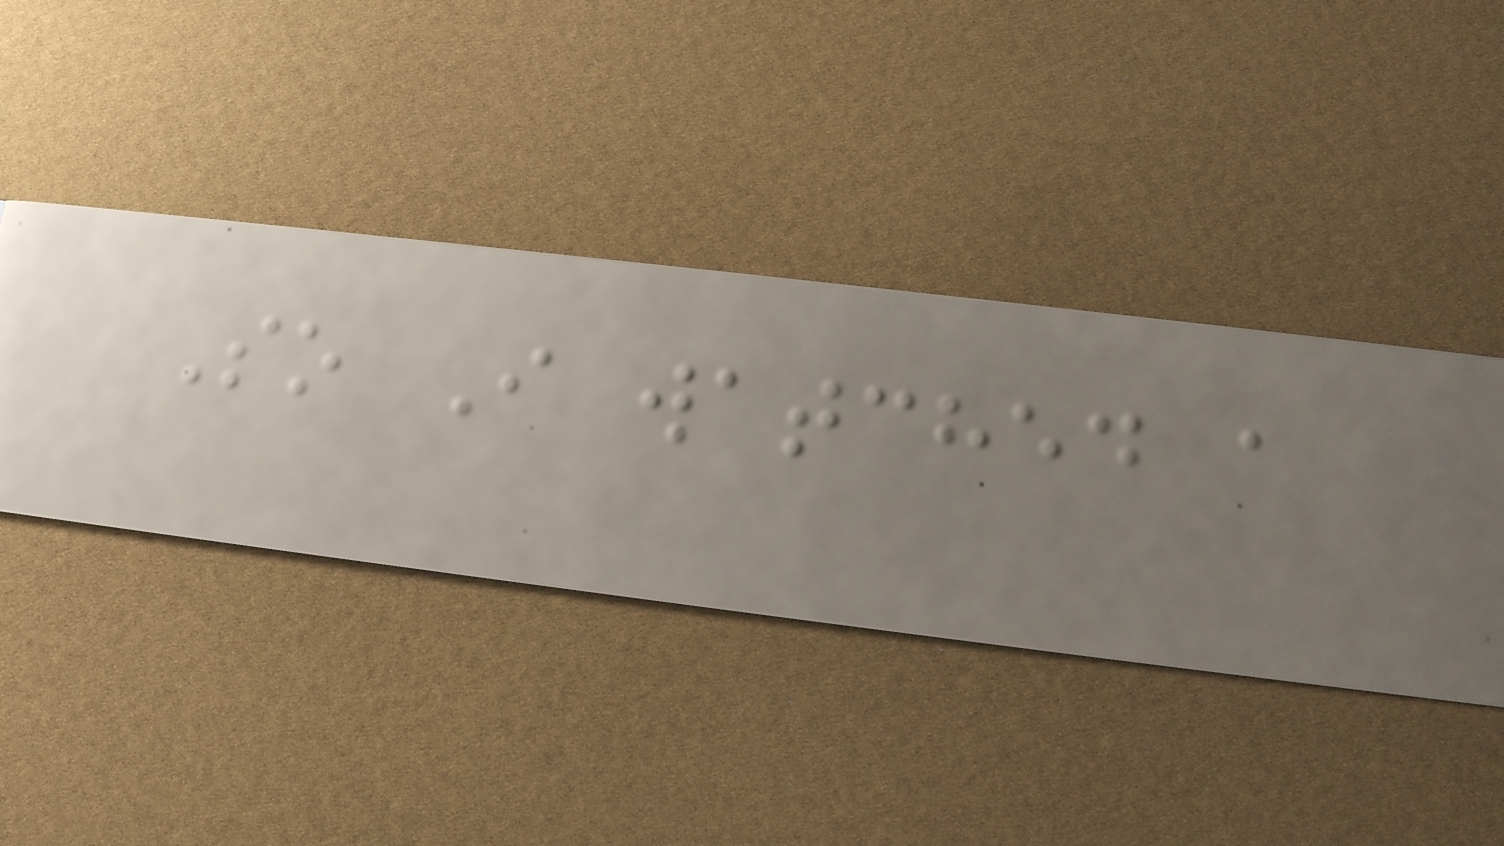So I watched a
